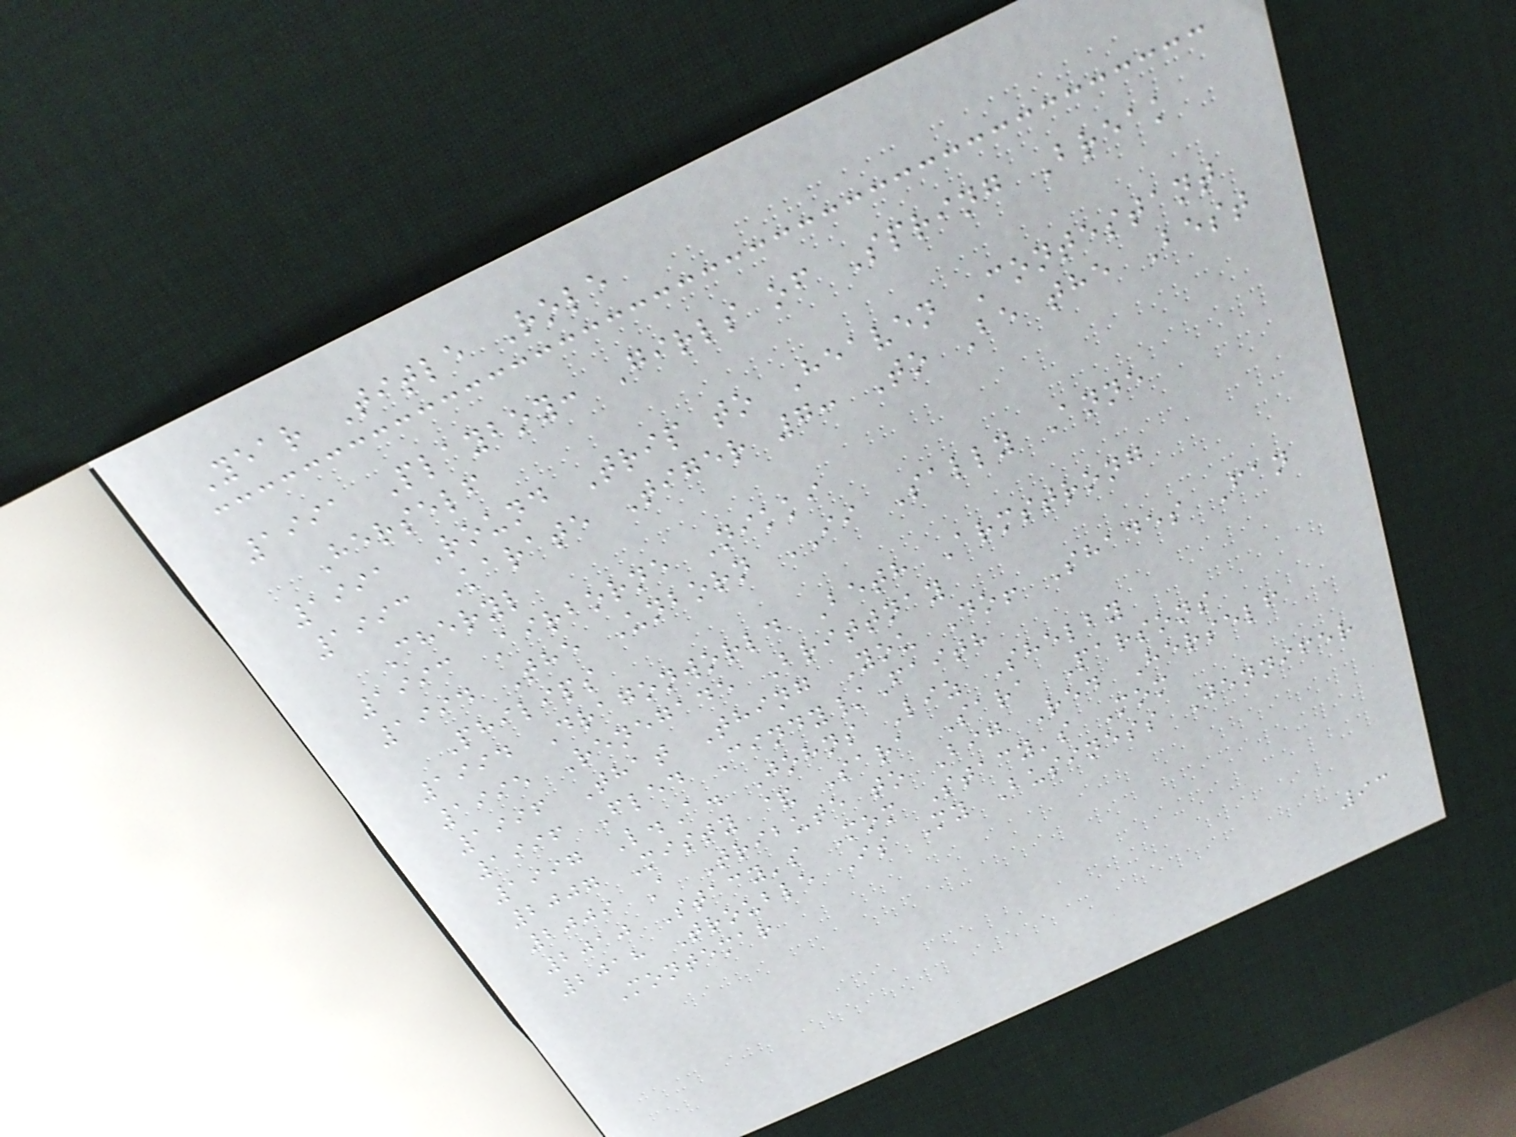Year Title Role
1991 Playboy: Girls of Spring Break
Herself
1991 Round Trip to Heaven Contestant
1993 Karate Tiger 7: To Be the Best
Cheryl
1993 Airborne Nikki
1994 The Unborn II Sally Anne
Philips
1994 Dragonworld Beth Armstrong
1995 Renegade Brittnay
1996 That Thing You Do! Shades Fan
1996 Fled Cindy/Faith
1997 L.A. Johns Liz Shelby
2007 Misty & Sara Sara Parsons
2009 A Tribute to Big Red Herself
2010 Stacy's Mom Stacy's Mom
2018 Trouble Is My Business Jennifer
Montemar
93
